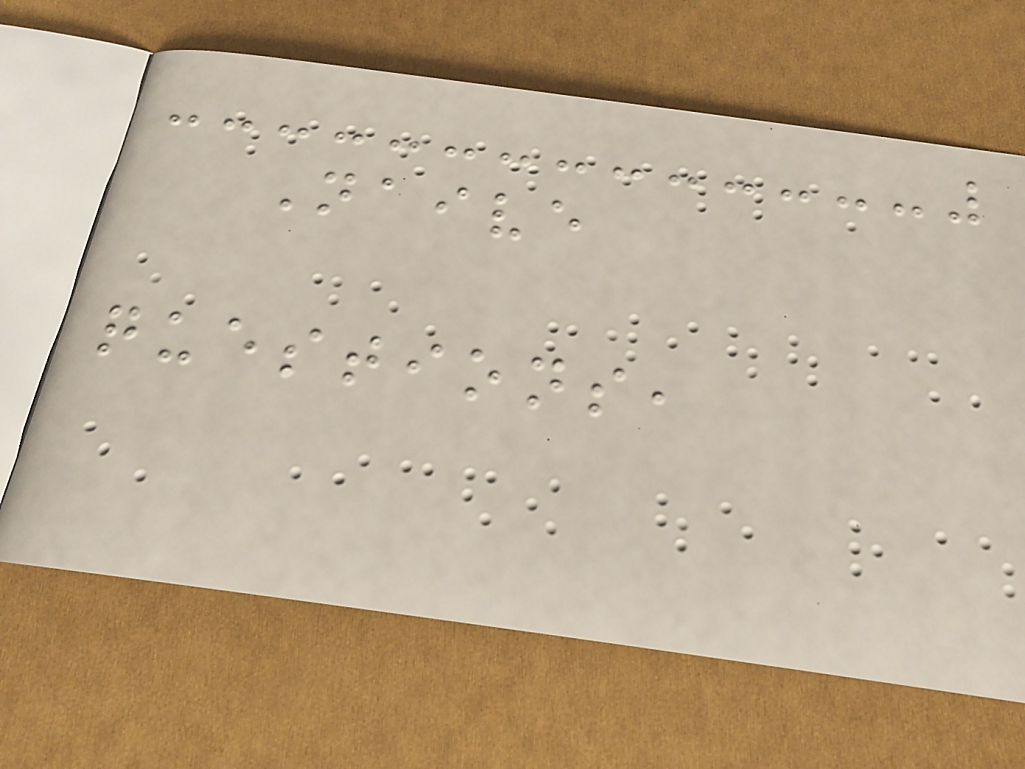Naive
questions,
